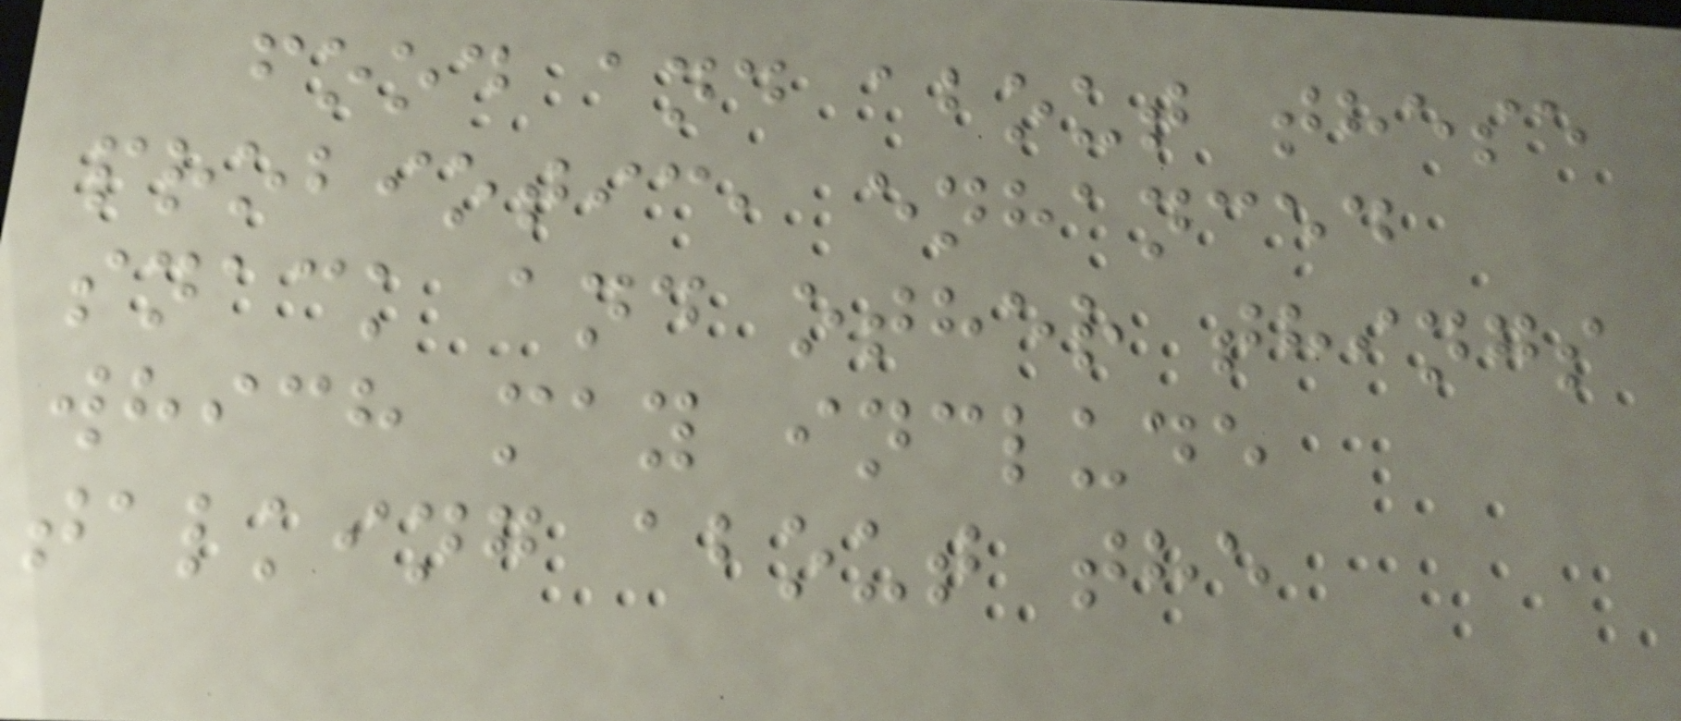food and about these
probiotic, enhanced
snack and other things
which may include
talking about the
